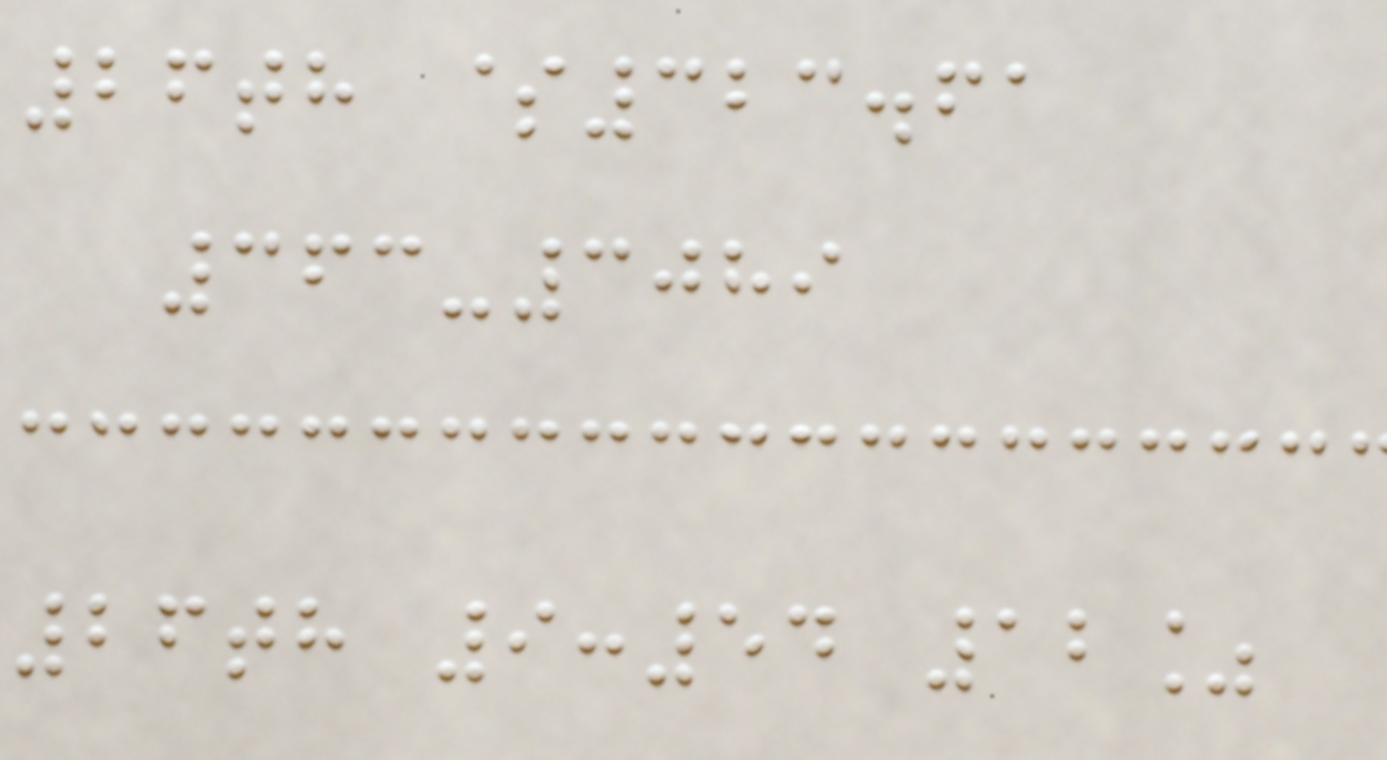26th $323.61
363-3089
26th 9:54 12%
